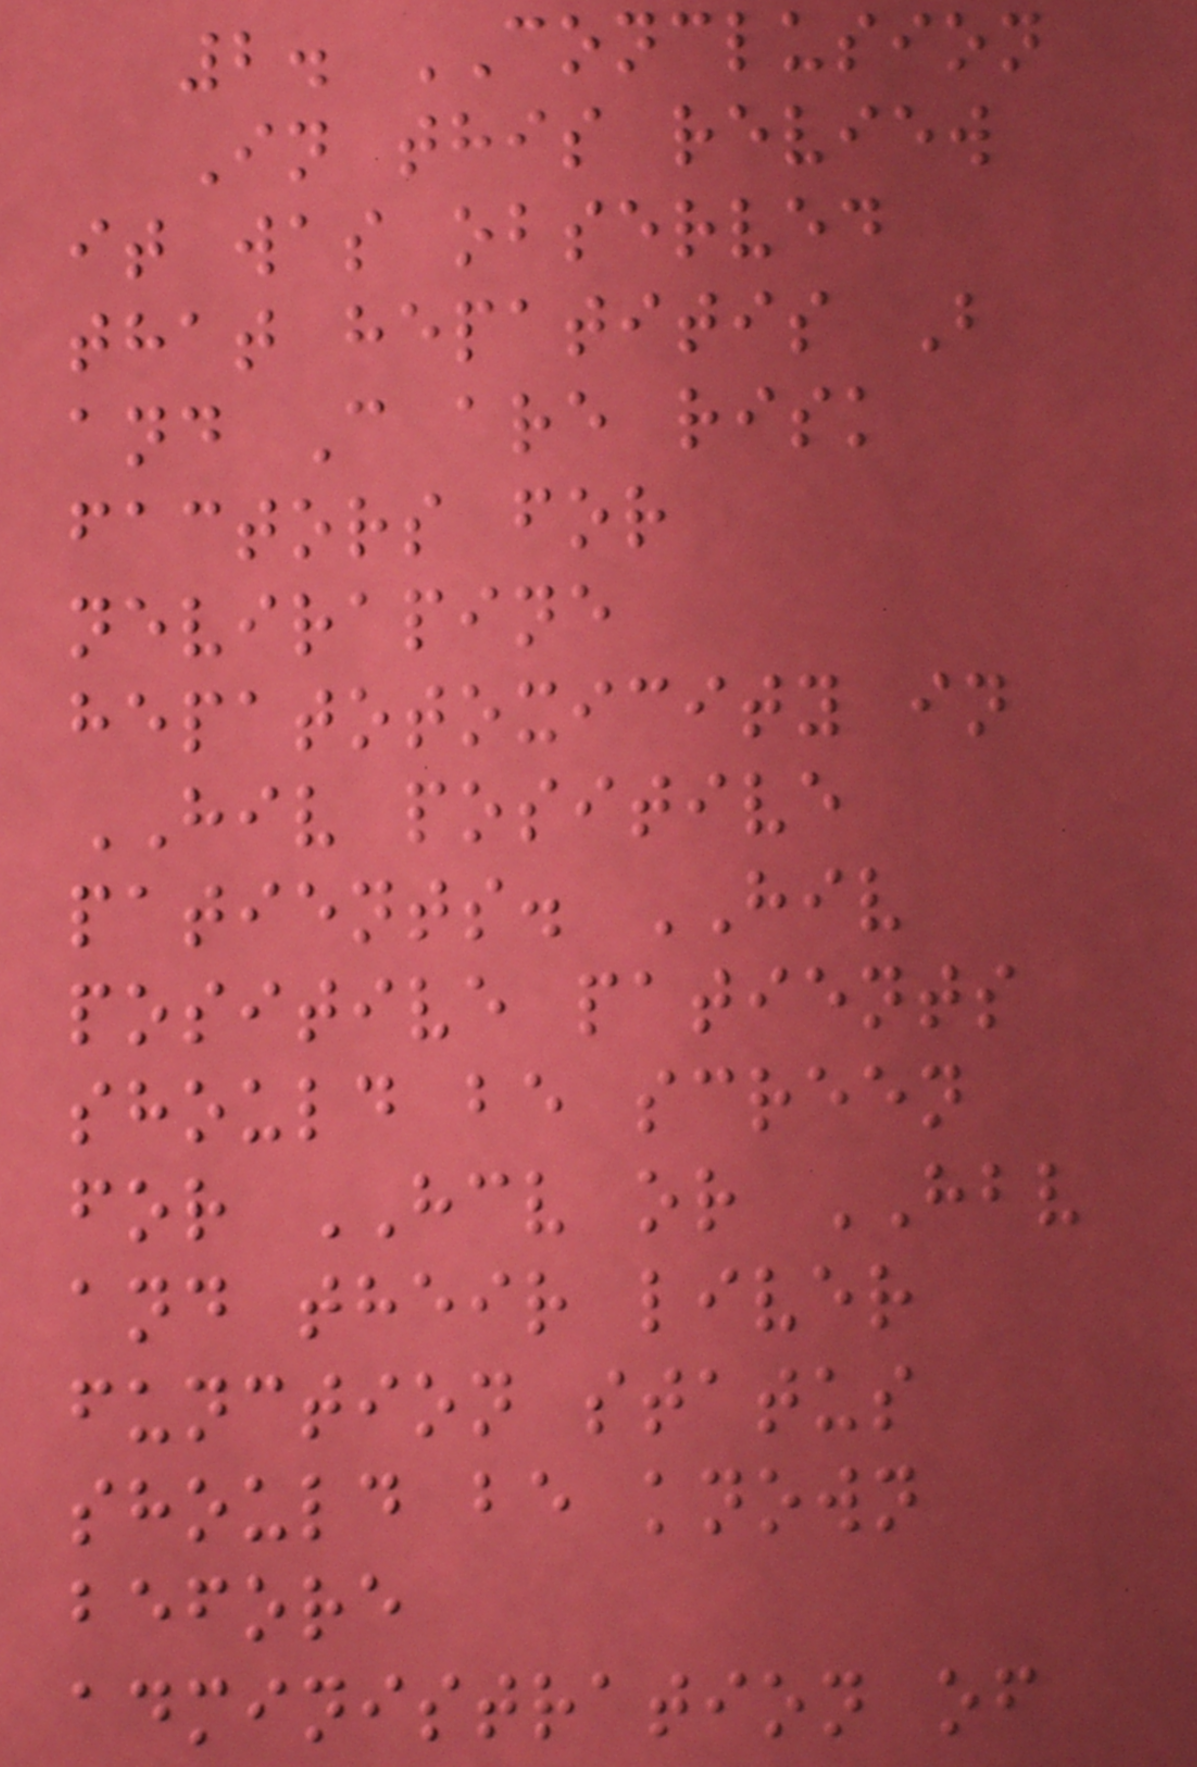2. CONCLUSION
In this review
it was observed
that hepatitis B
and C are risk
factors for
nevirapine
hepatotoxicity in
HIV positive
patients. HIV
positive patients
should be screen
for HCV or HBV
and their liver
function status
should be known
before
administration of
